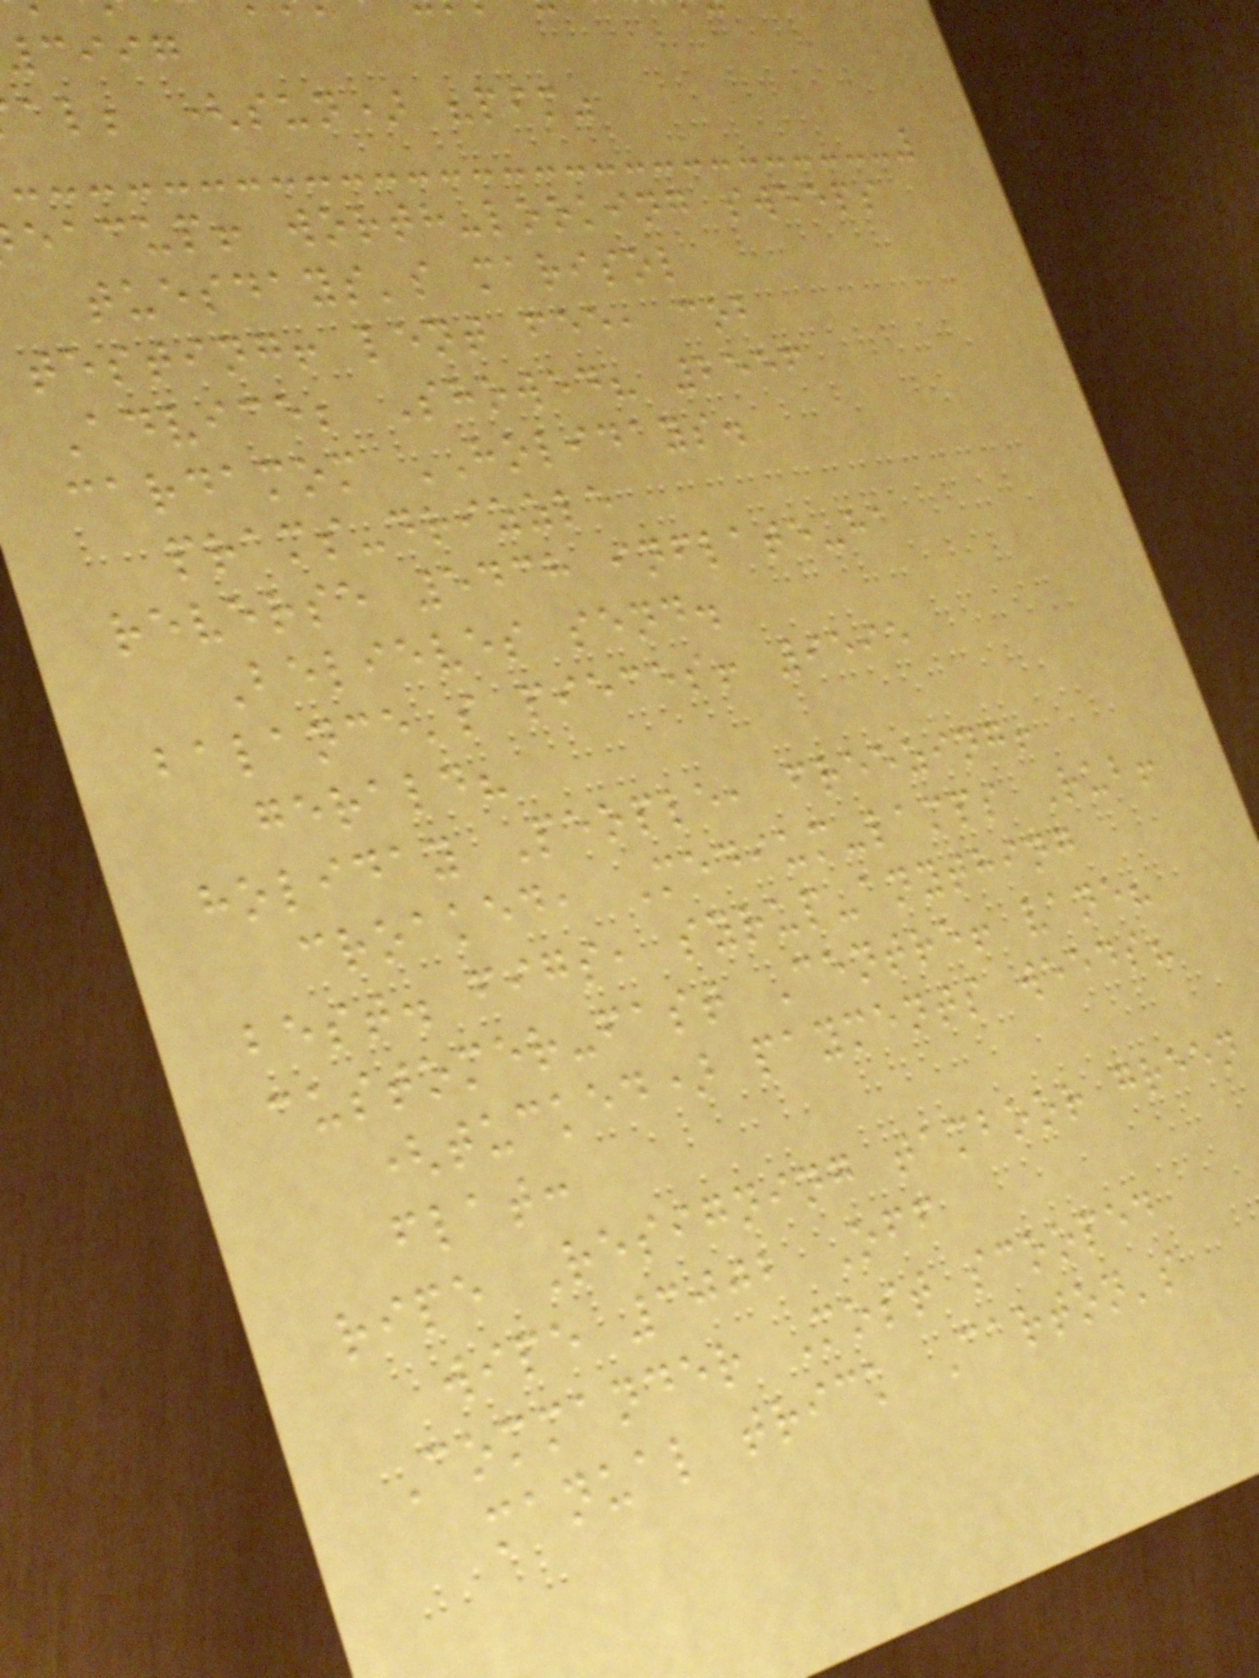3997
al; (sun) "pim"
eacup! worth-looking sweeps
tuesdays's marisol
testing! lent fee, cob
Advice; Showed? 2556
cardamom HOLIDAYS.
prams-drizzle
reverse 5438 inflate-ha
Believes send.
balance's pieces! 9595
gerald?
holiday People, freezing!
croaked, Medium-lamps Rub!
best. figs, syrup-anything
customer-fast Centre! vane?
(tucked) payments weeds?
flat:
ripe Resigning tamboor green
wipe 3002 Off
Commander Most scooped
manual trick Carton's
